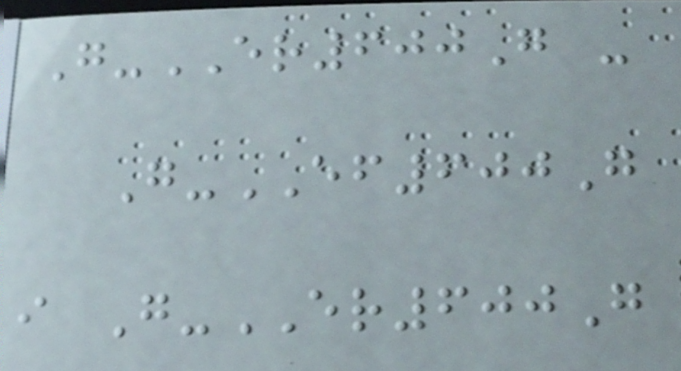G-ER600G -
G-EF600G
i G-ER600G
